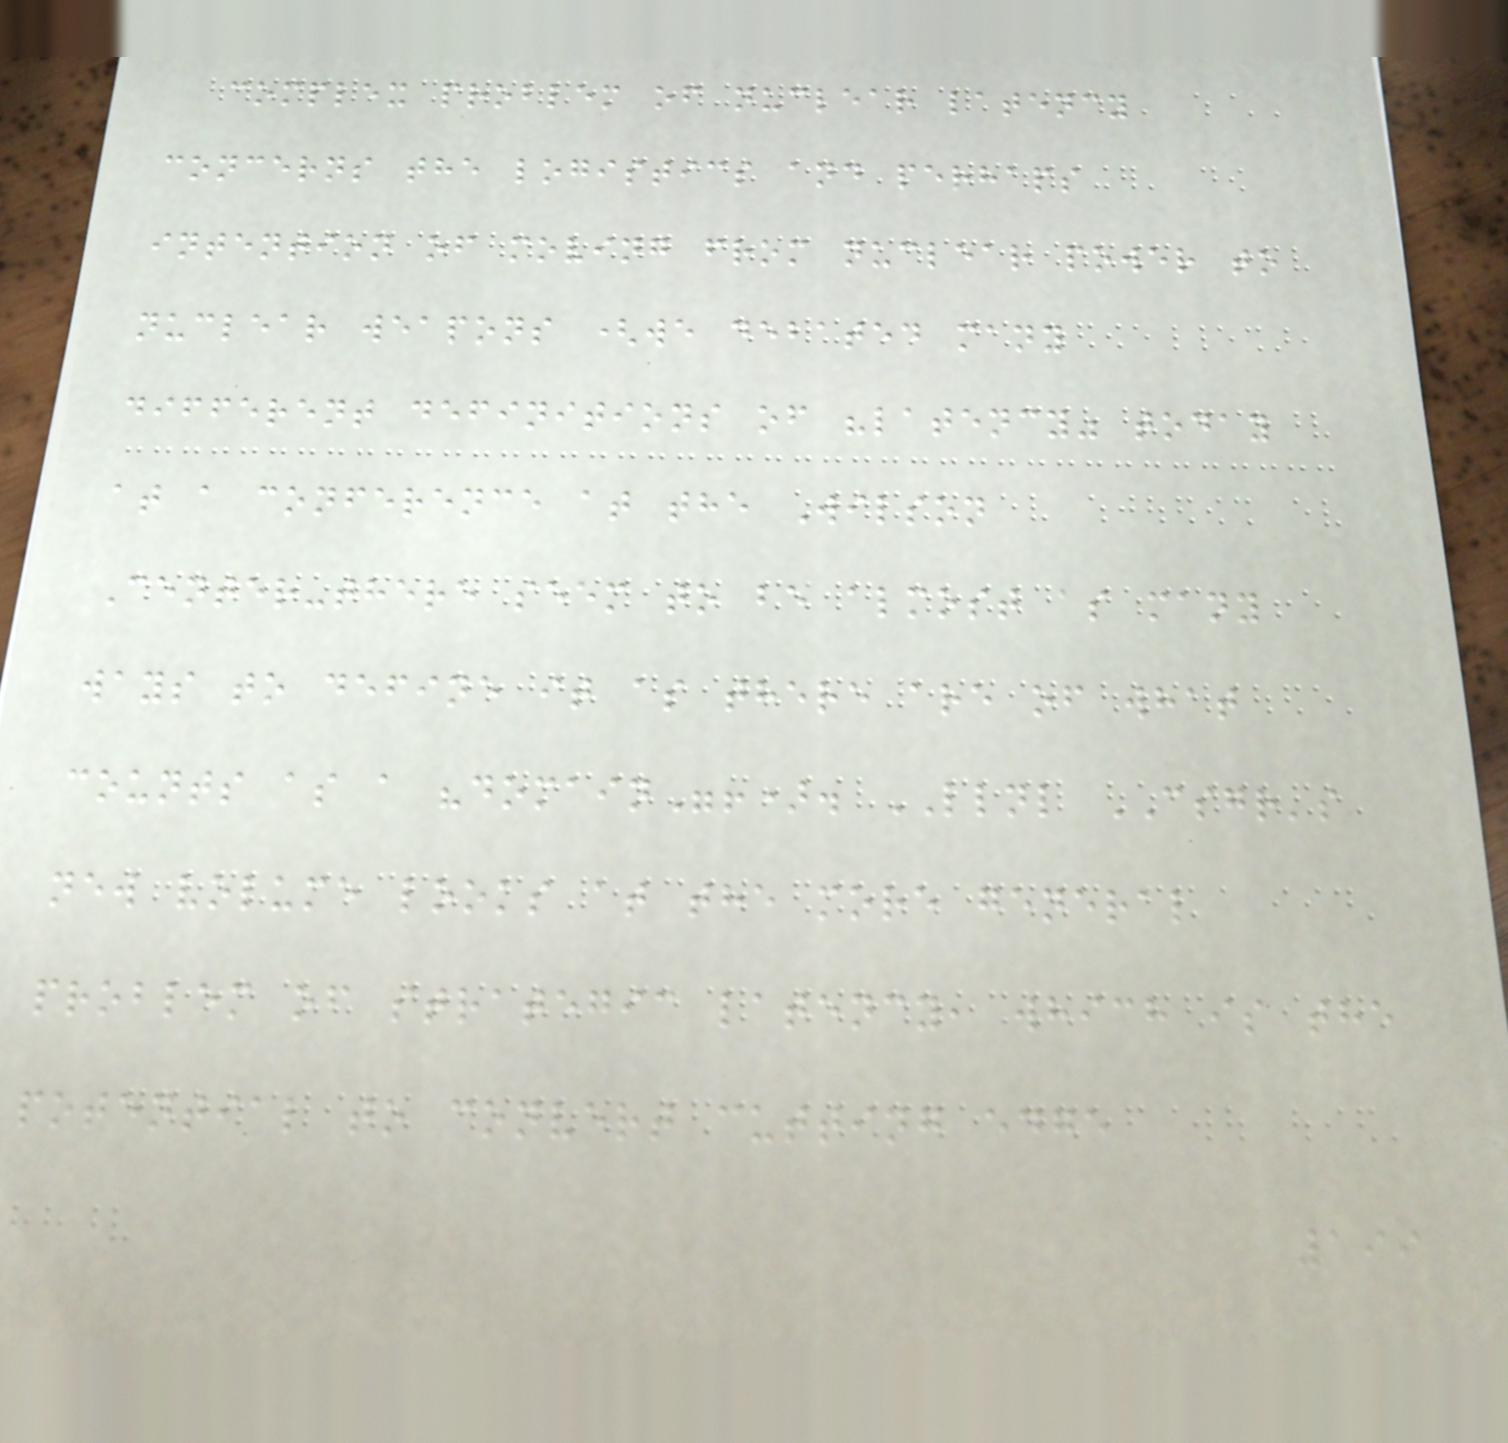complex problem of nuclear latency
concerns the logistics and perhaps
intention of moving from nuclear power to
nuclear weapons (we debated many
different definitions of "latency" today
at a conference at the Wilson
Center-there seem to be almost as many
ways to define it as there are of what
counts as a "domain"!). LLNL CSGR's
new volume looks at the more general
problem of strategic latency, which is the
potential to convert cutting edge
199
